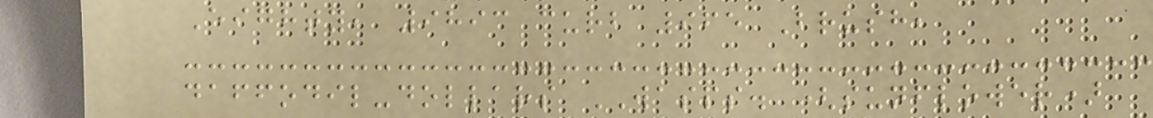Eighty, 9893 curb 965 Brush,
daffodil-dollars WASPS. (sunflower)
